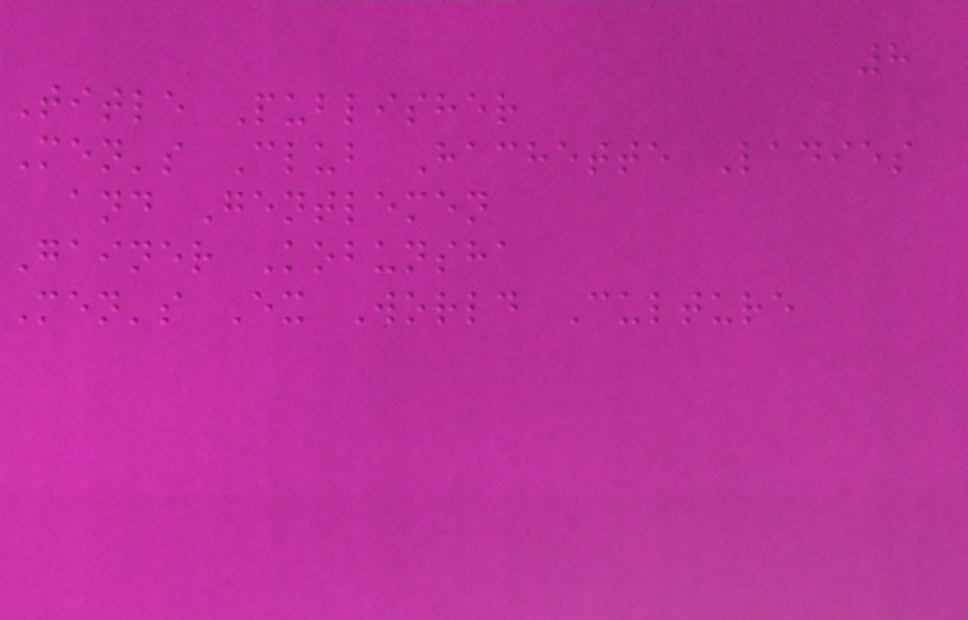8
Title Publisher
Men's Club Hachette Ladies
and Gentlemen
Gainer Kobunsha
Men's Ex World Culture
